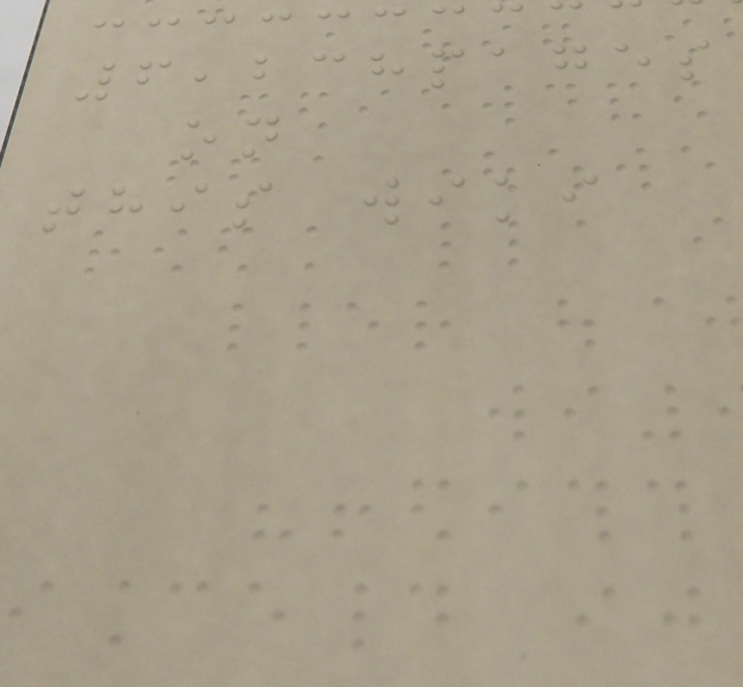6,238pages
on
this wiki
